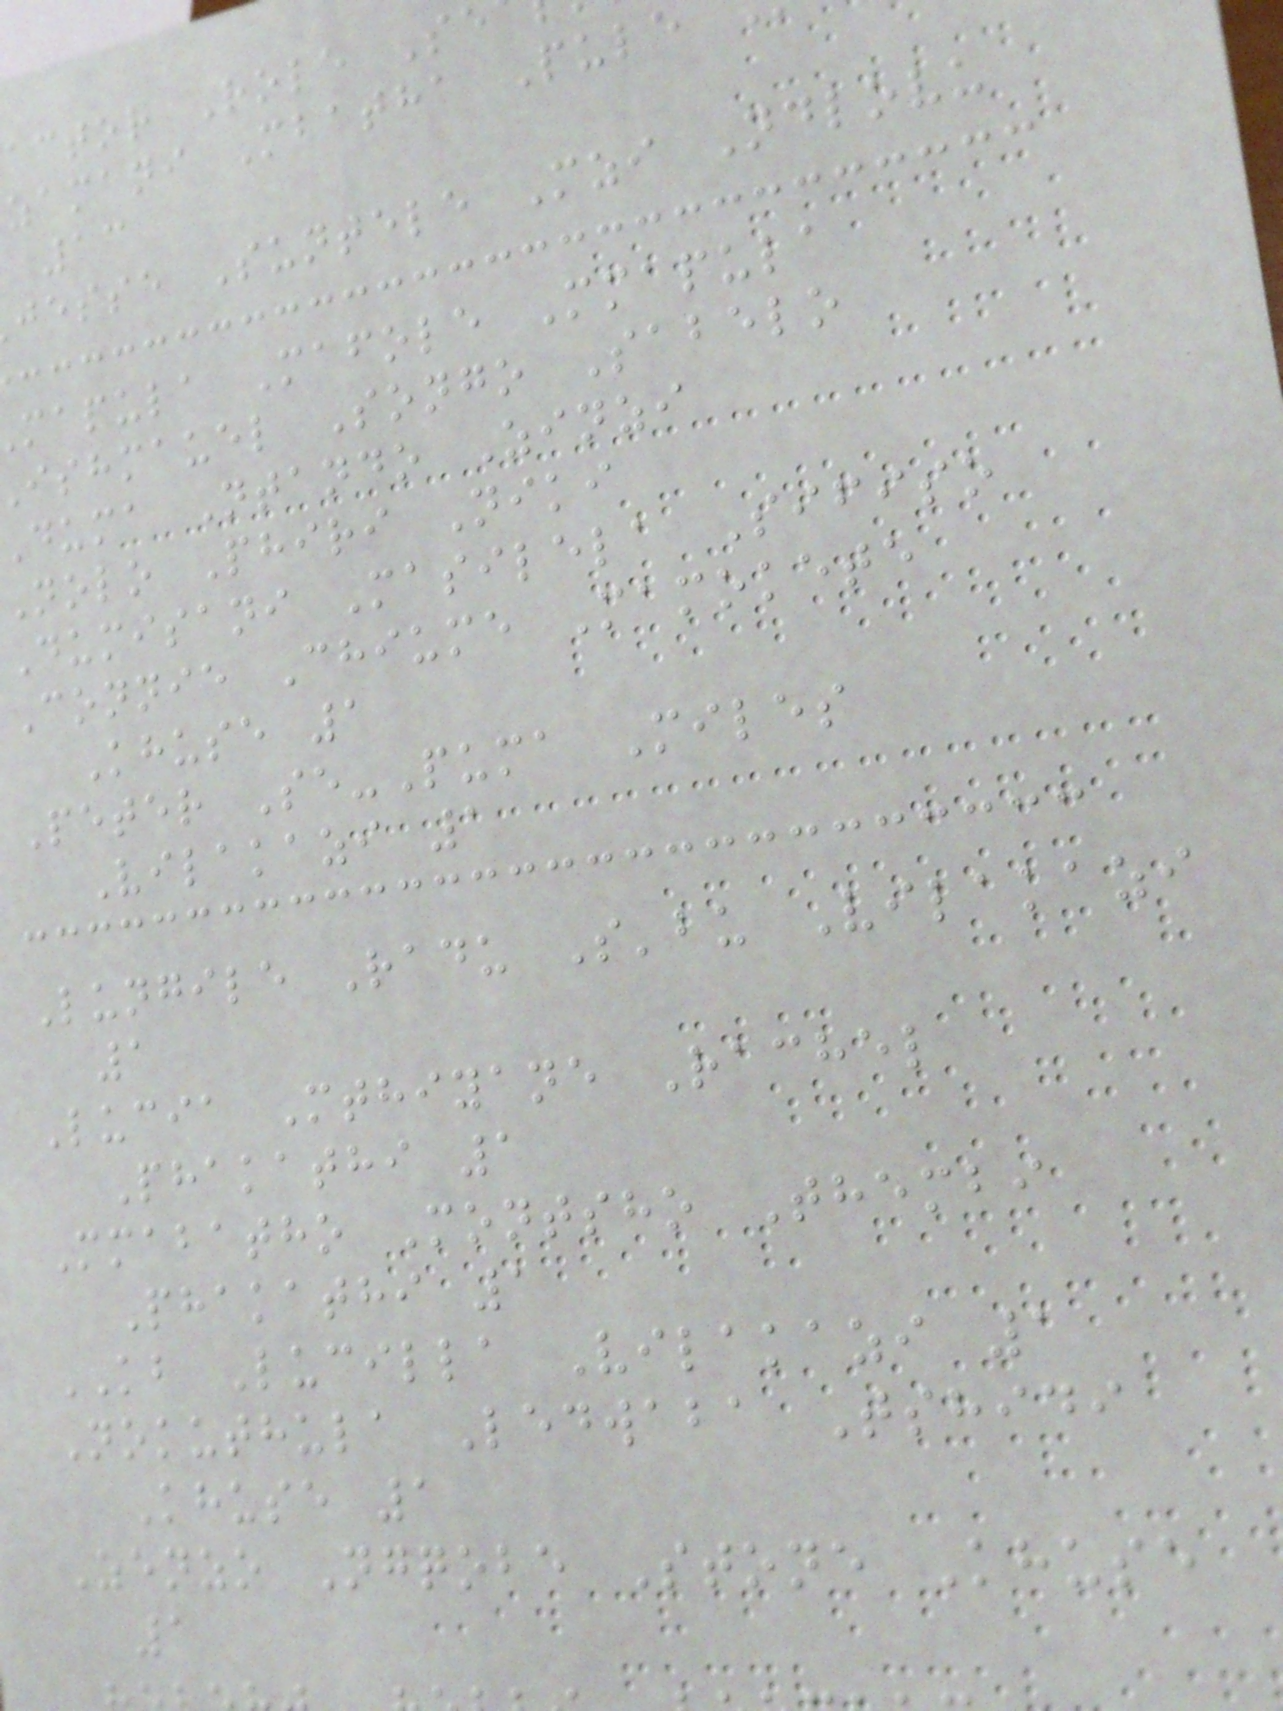actor Role Se
zamani Mbatha Pule
13
jesse Suntele Mzi Ndlovu
mapula Mafole Mmapula
ishmauel Songo Sabelo
duma Ntando Zinzi
Nolo Phiri Niki
Dumisani Masilela Sifiso
Connie Chiume Mamokete
Khuse 1
Peter Se-Puma Miles
Vilakazi 1
Lungile Radu S'bu Vilakazi
1
Lucia Mthiyane Rachel
Phakathi 1
Mmabatho Montsho Thembi
Phakathi 1
KB Lucilla Vilakazi 1
Nokuthula Ledwaba Tshidi
Khuse 1
Zenzo Ngqobe Stone Khuse
1
